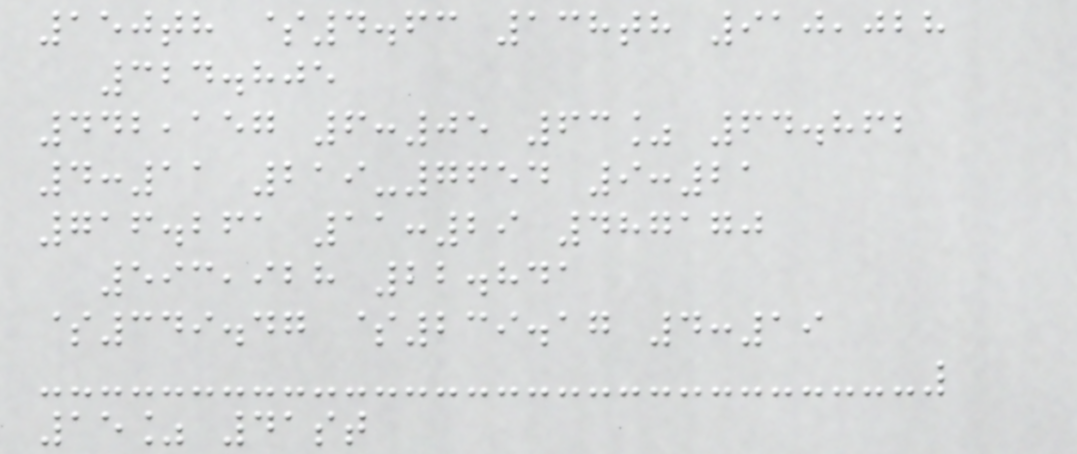150th $4.63 138th 910,028
324.805
442,157 6:05 63% 64.862
4:11 219-7654 9:21
716.261 11:29 487170
593,928 22.841
$349.47 $239.17 4:19
15% 41st
